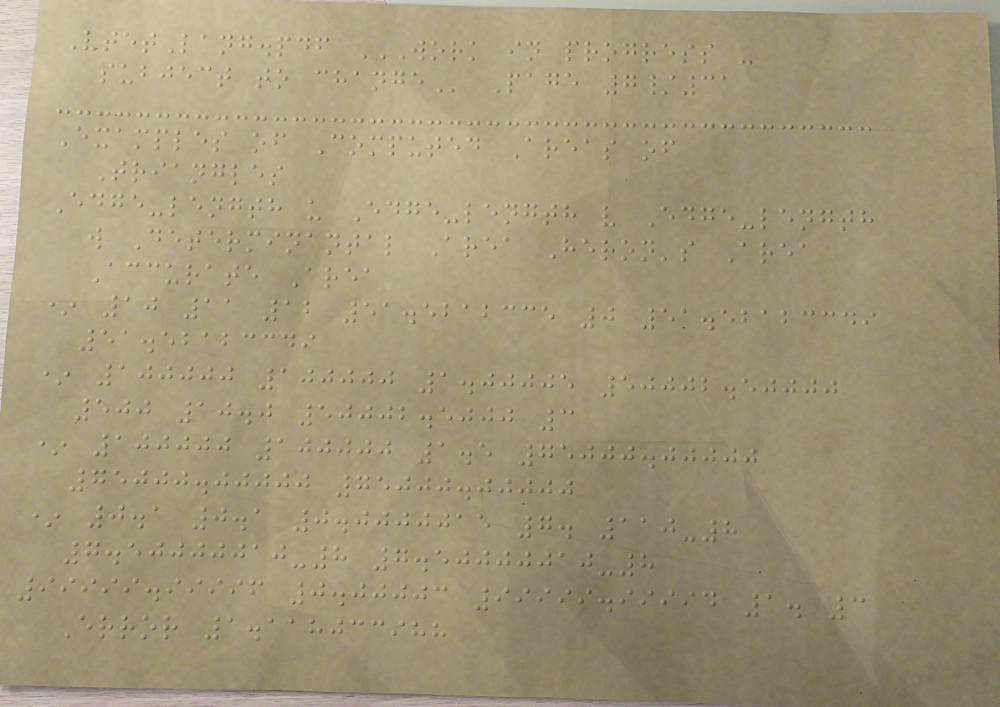VtetLang.pdf WORK IN PROGRESS -
SUBJECT TO CHANGE Page 7/31
Examples of Computed Areas of
Triangles
Edge-length u Edge-length v Edge-length
w Determinantal Area Heron's Area
Accurate Area
* 10 11 12 51.5212335 0 51.52123349
51.52123349
* 100000 100000 1.00005 50002.50000
500 10.0 50002.5000 3
* 100000 100000 1.5 75000.00000
75000.00000 75000.00000
* 0.1 0.1 0.0000015 7. 110-8
7.50000010-8 7.50000010-8
99999.99996 0.00003 99999.99994 1. 3
Error 1.118033988
